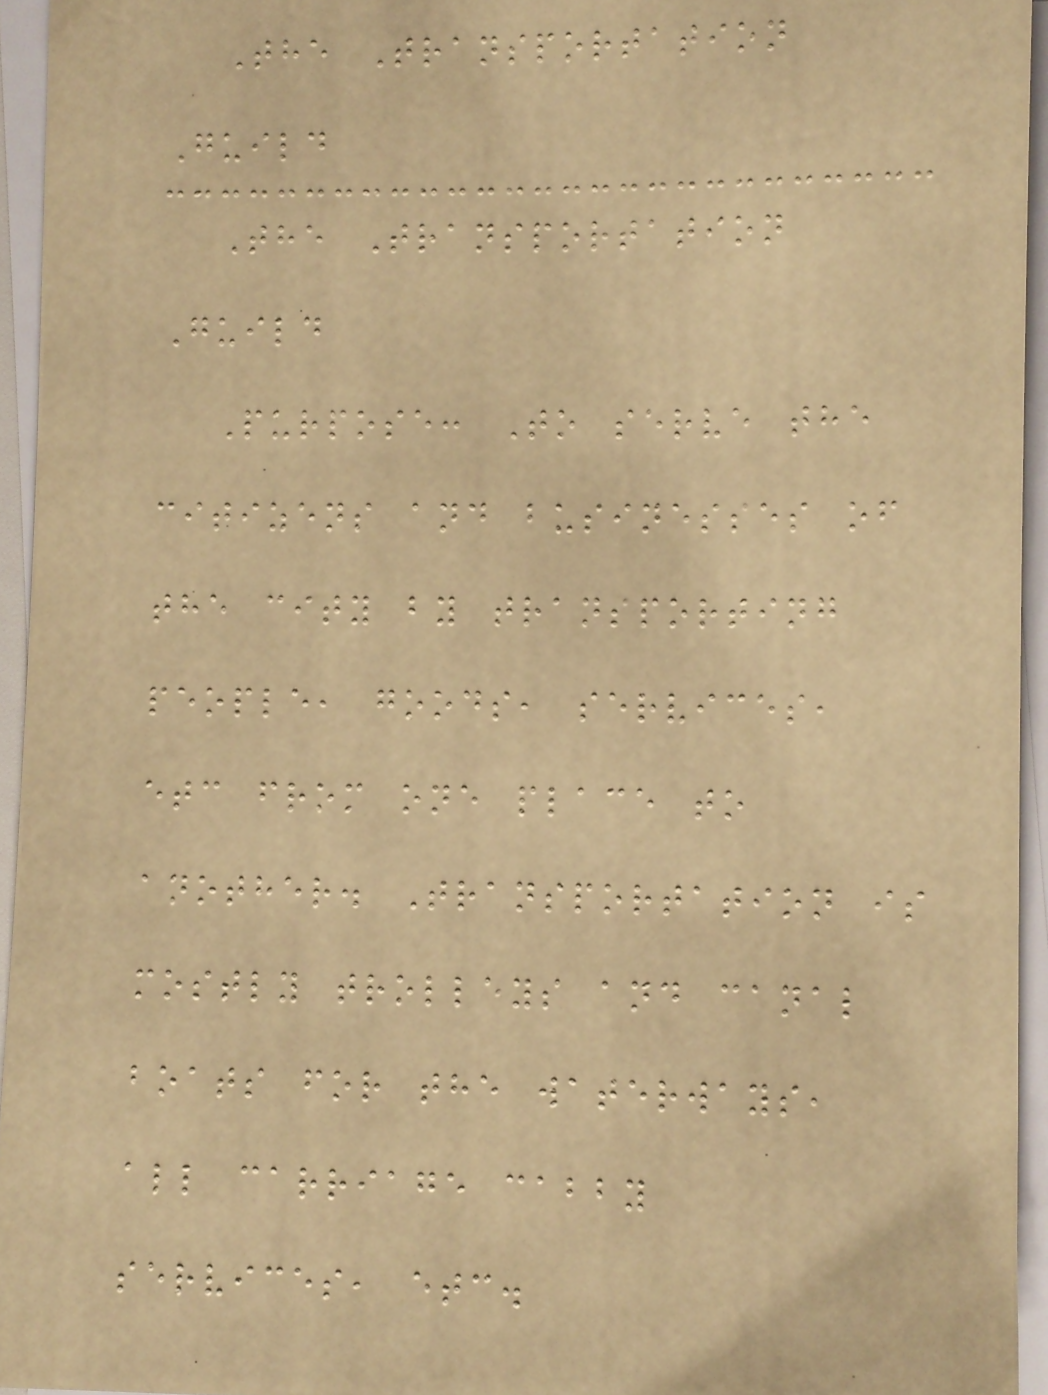The Transportation
Guild
The Transportation
Guild
Purpose: To serve the
citizens and businesses of
the city by transporting
people, goods, services,
etc from one place to
another. Transportation is
mostly trolleys and canal
boats for the waterways,
all carriage cabby
services, etc.
